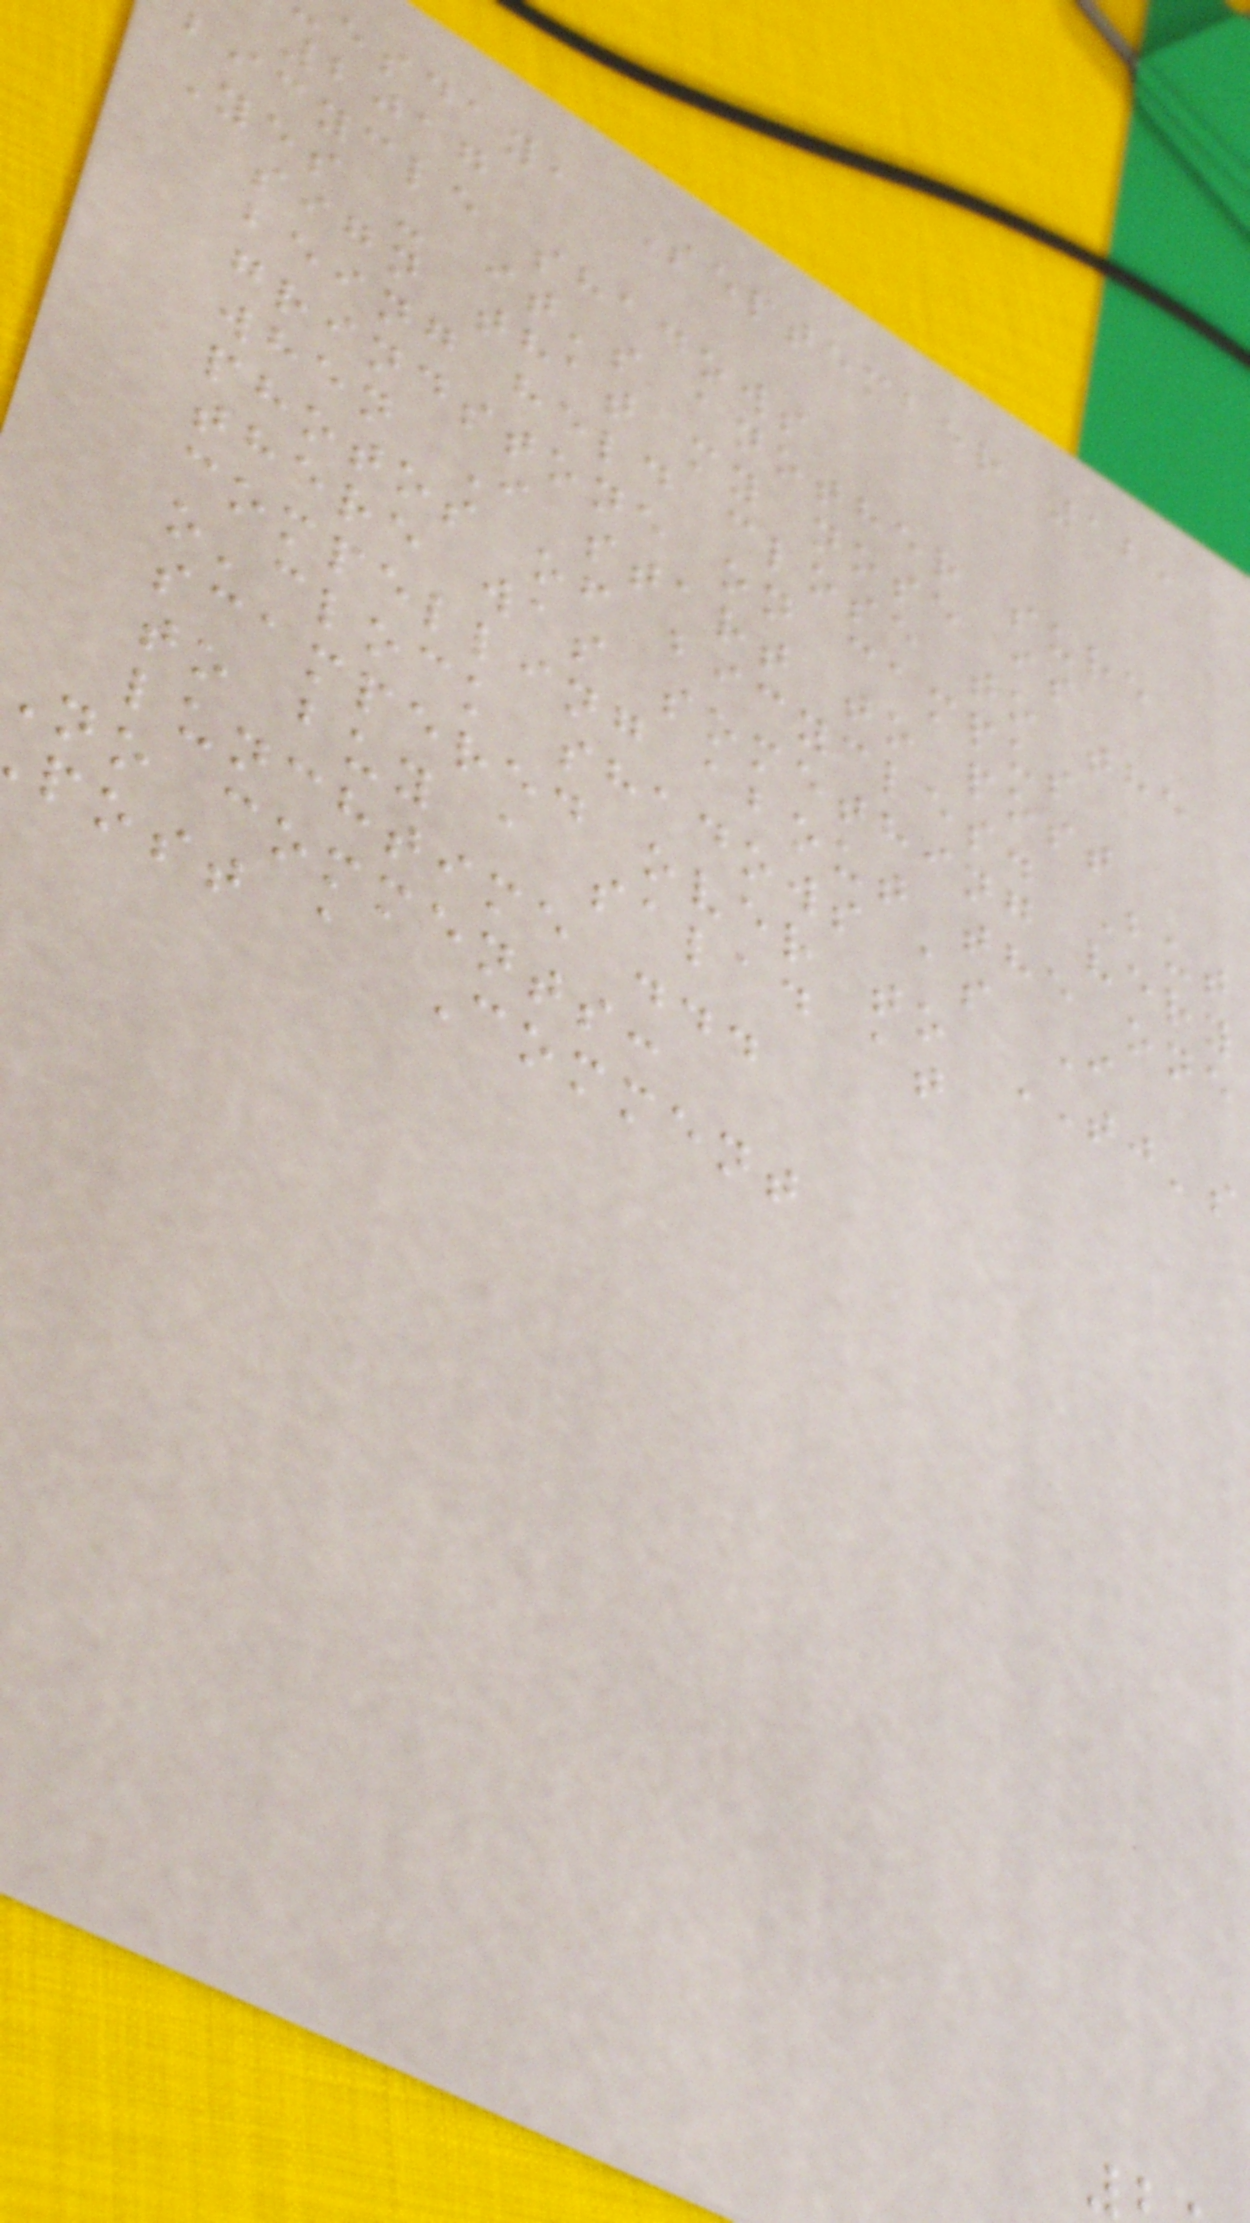esday, September 12,
2017
bicycle shadows
Yes - it's another sure
sign that my nose is
being held close to the
grindstone on campus
when I start to post
photos of bicycles. But
there was something very
compelling about the one
o'clock shadows as I
scampered over to TJ's
to buy a salad at
lunchtime ...
no comments:
post a Comment
